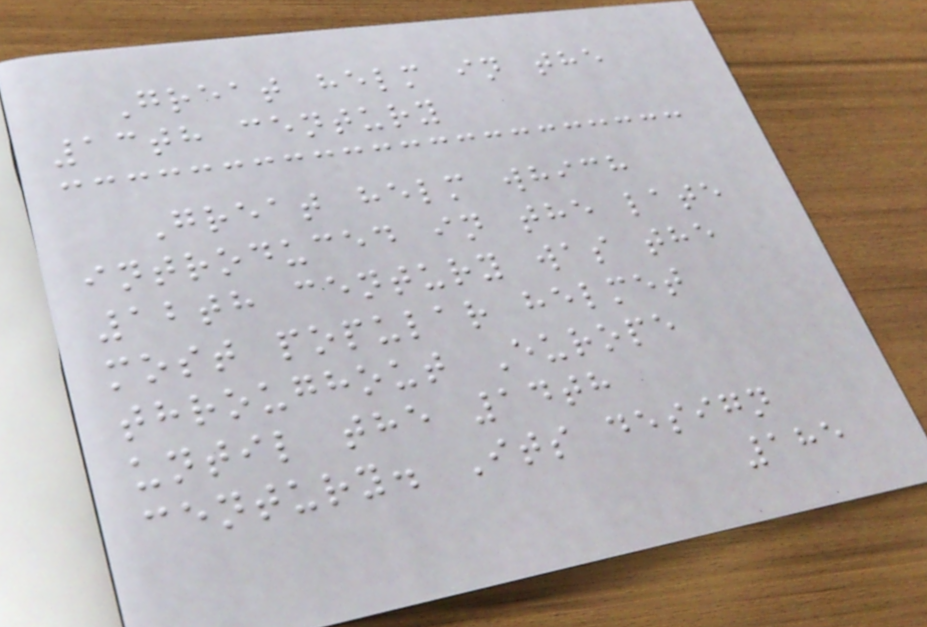Great helm in the
13th century
Great helm which
introduced in the late
12th century was the
most popular helmet
throughout Europe
until the 14th
century. Its design
185
